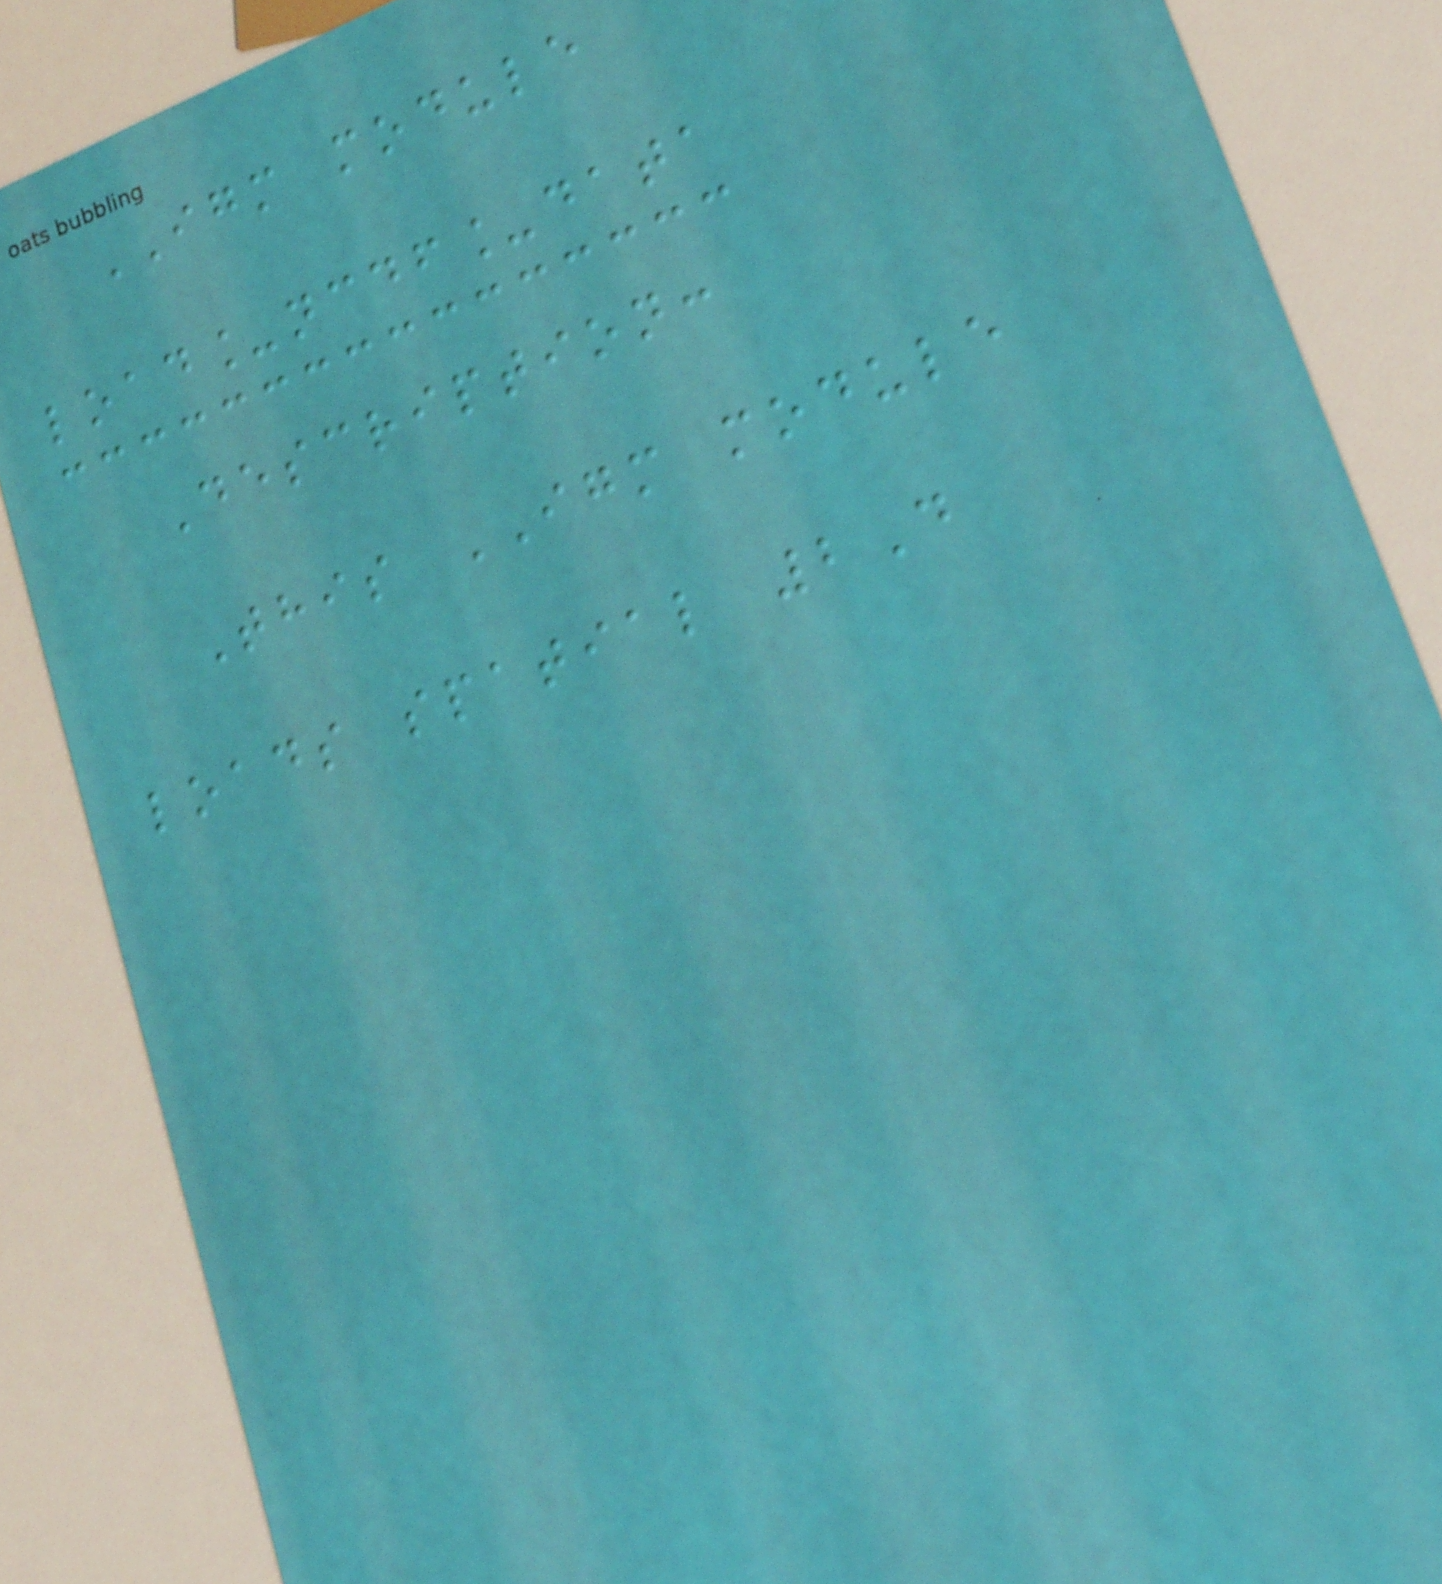IGM module
load_ncdf_data
Description:
This IGM module
loads spatial 2D
